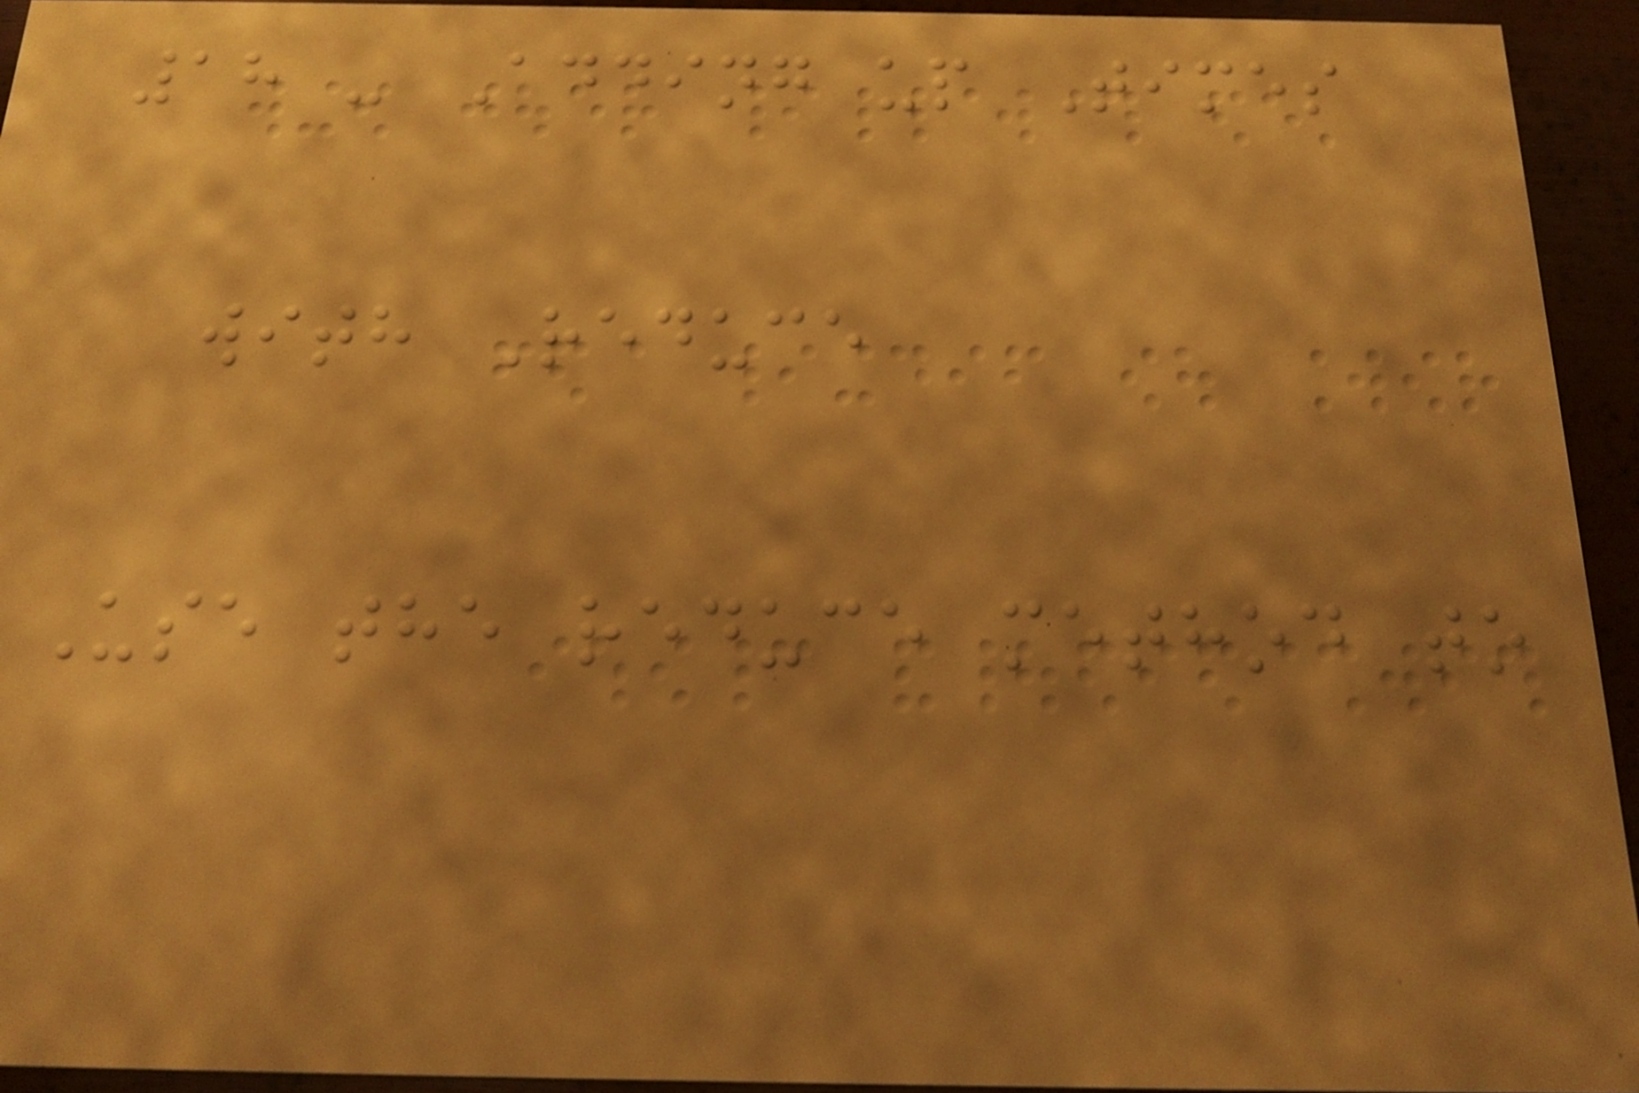18 - Adding up Times
with Reduce
Use the reduce method to
